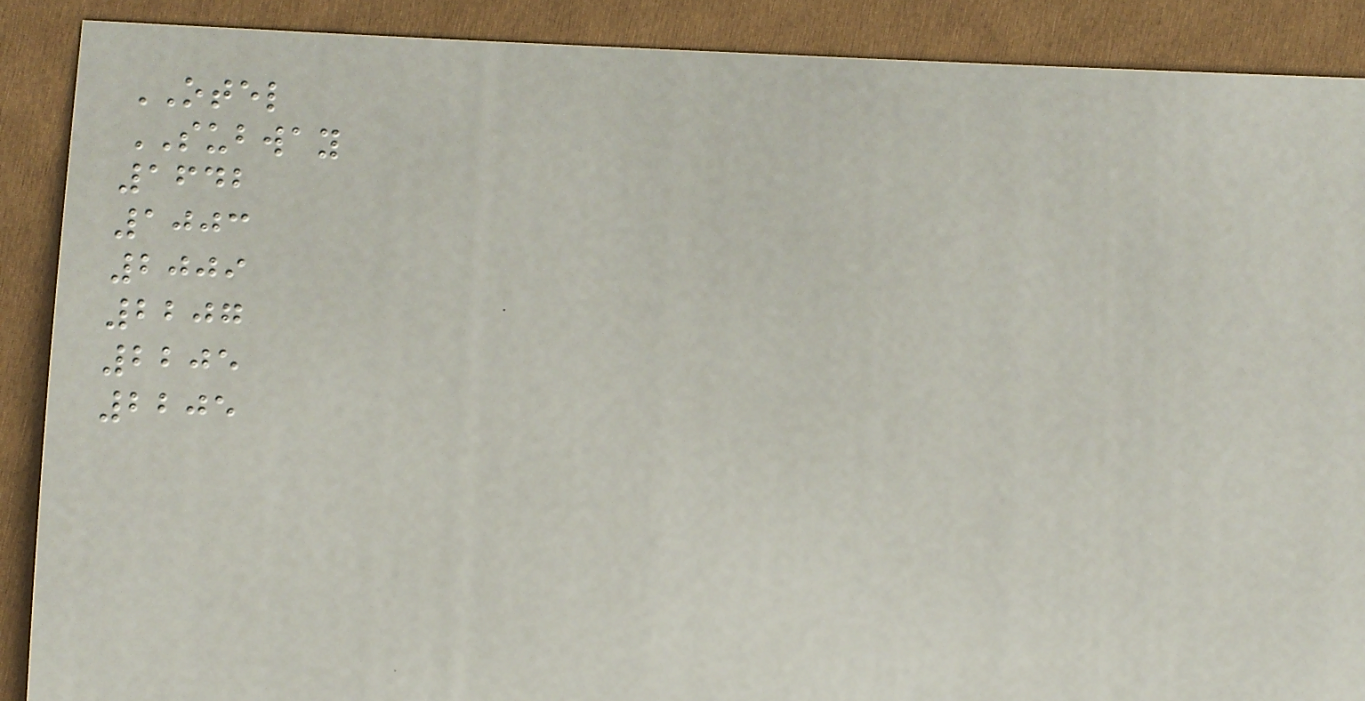OTEL
SUBWAY
1642
1003
2009
2207
2205
2205
